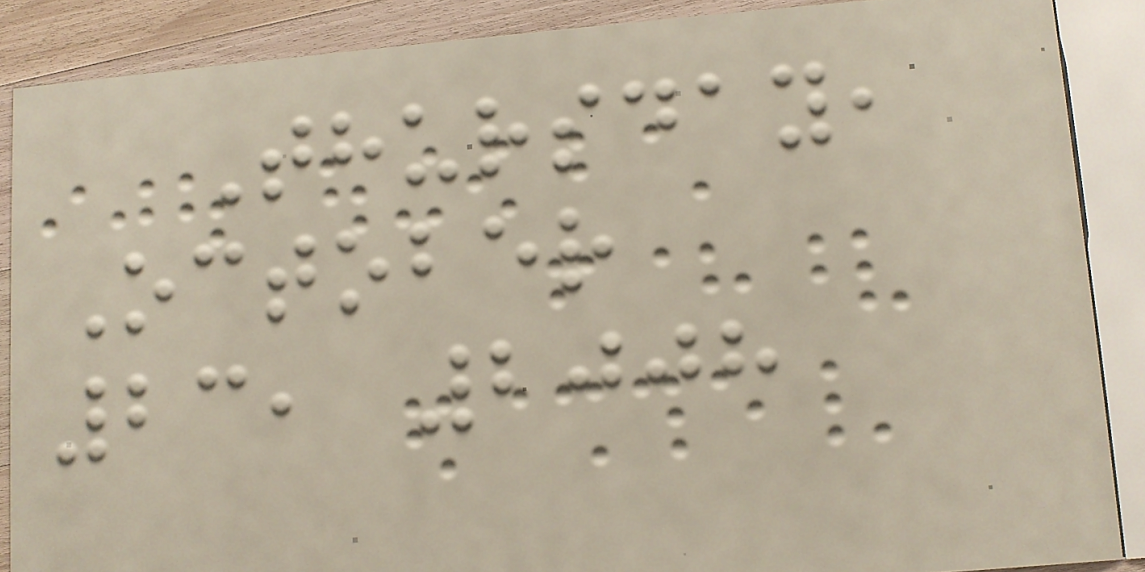Thursday,
October
23, 2008
